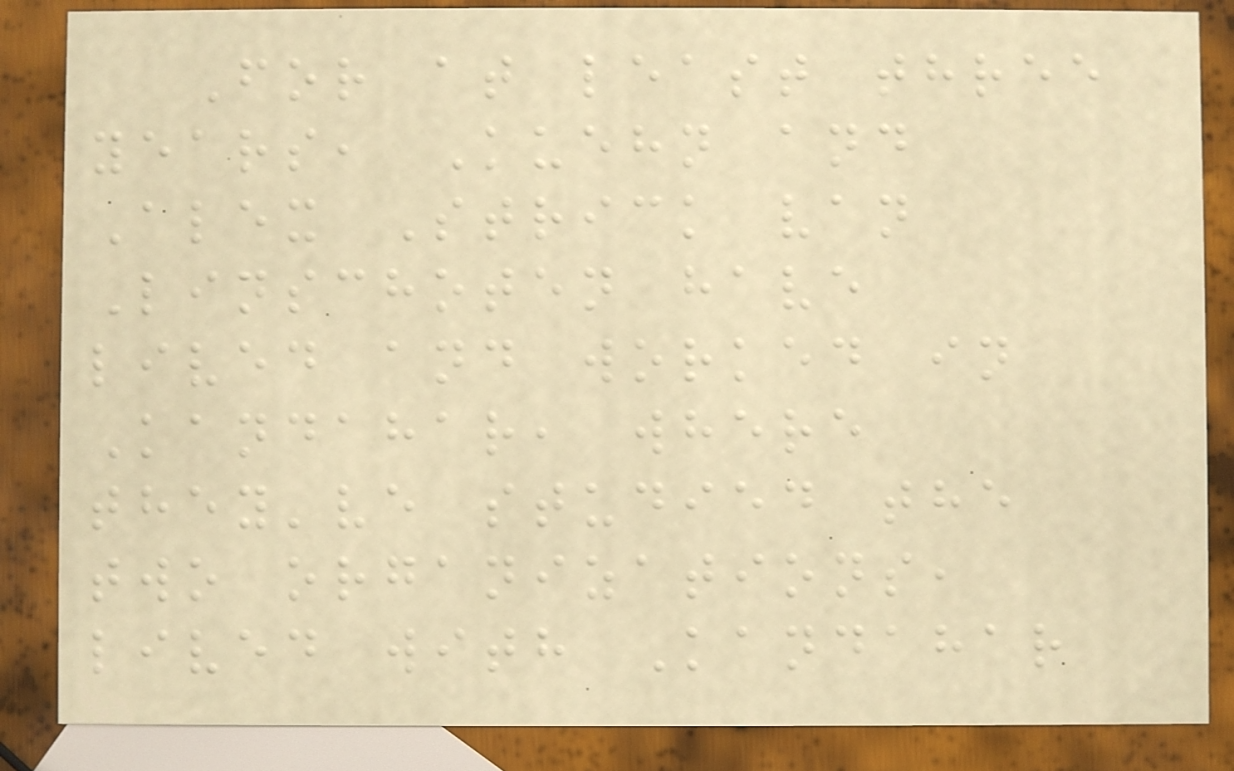For at least three
years, Kuehn and
Alex Strick van
Linschoten have
lived and worked in
Kandahar, where
they've studied the
two organizations,
lived with Kandahar
